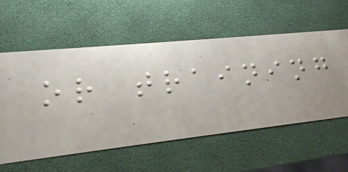or training
